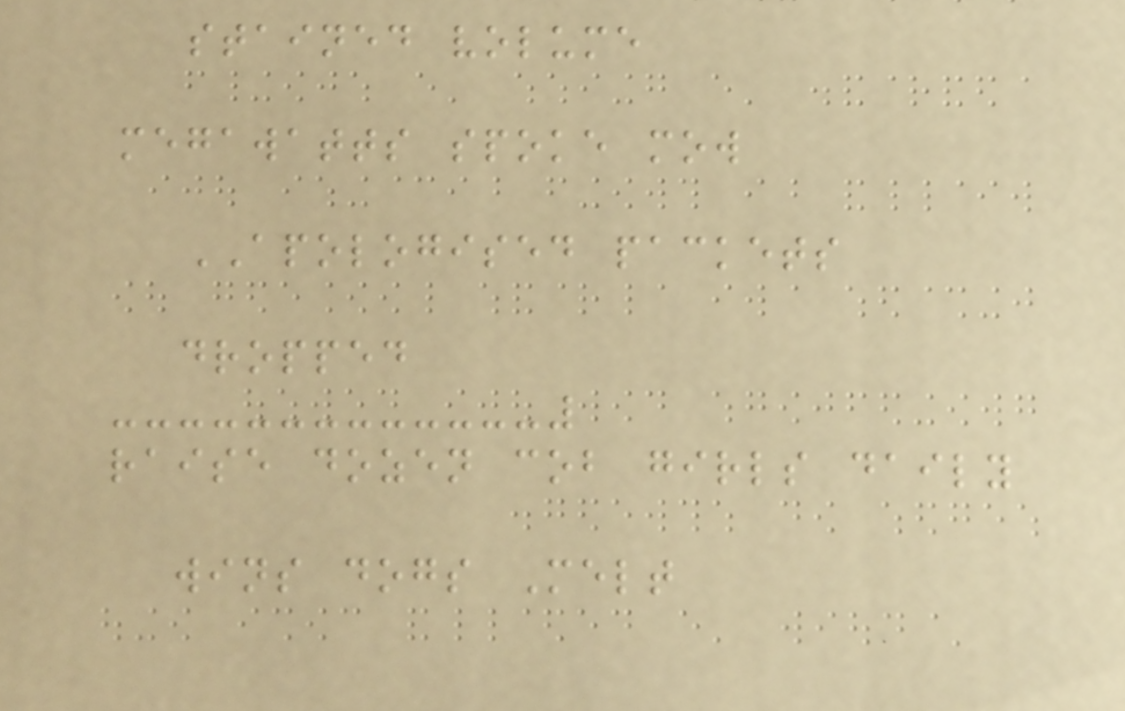stained volume
megawatts spoke mow
APOLOGISED packets
dropped
raise dozen cob girls daily
wins dogs Melt
